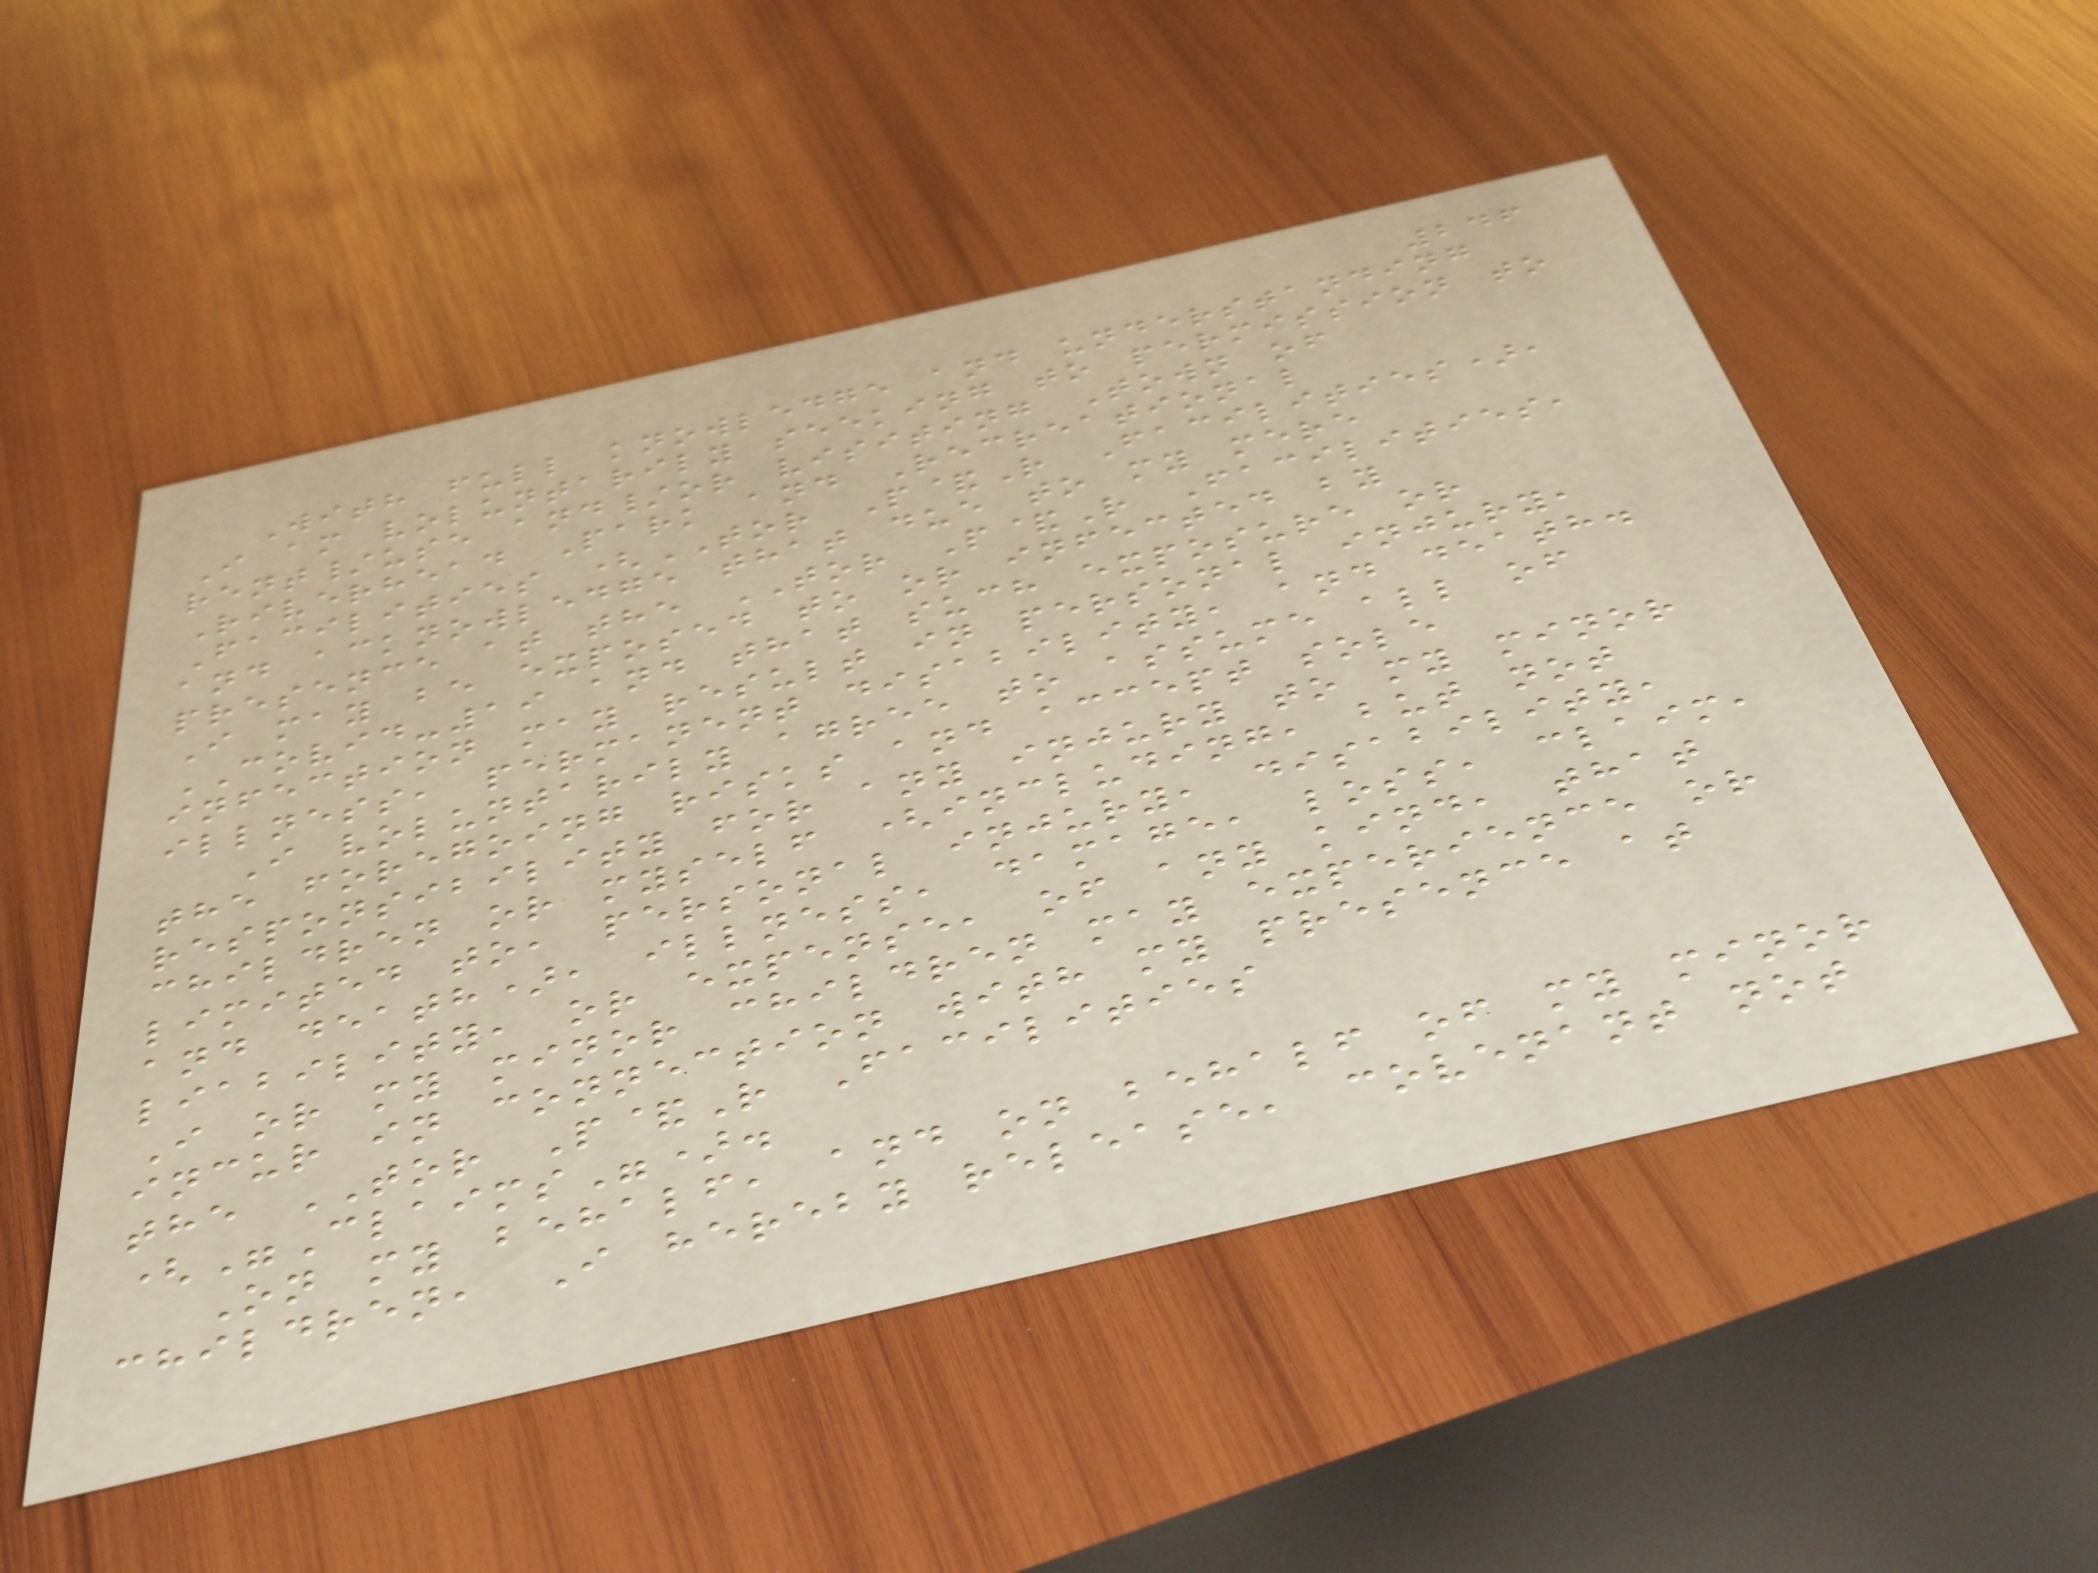246
With full knowledge and understanding
I am voluntarily seeking to permission to
rent/use and/or visiting Town of
Riverhead Park and Recreational
Facilities (TOR P&R Facilities),
and acknowledge that due to my mere
presence at the TOR P&R Facilities,
I may be exposed to or infected by
COVID-19 and that such exposure or
infection may result in personal injury,
illness, permanent disability, and death.
I voluntarily agree to assume all of
the foregoing risks and accept sole
responsibility for any injury to my minor
children or myself (including, but not
limited to, personal injury, disability,
and death), illness, damage, loss, claim,
liability, or expense, of any kind, that
I or my minor children may experience or
incur in connection with my presence at
the TOR P&R Facilities
("Claims").
On my behalf, and on behalf of my minor
children, I hereby release, covenant not
